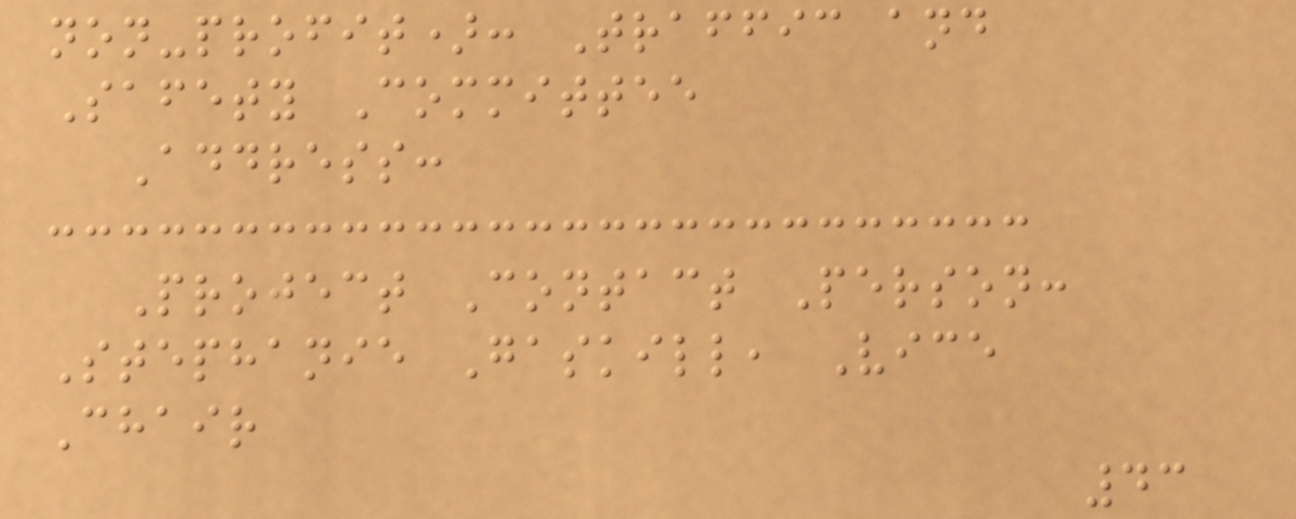non-profit): Traffic and
Safety Committee
Address:
Project Contact Person:
Stephanie Gaskill, Vice
Chair
43
